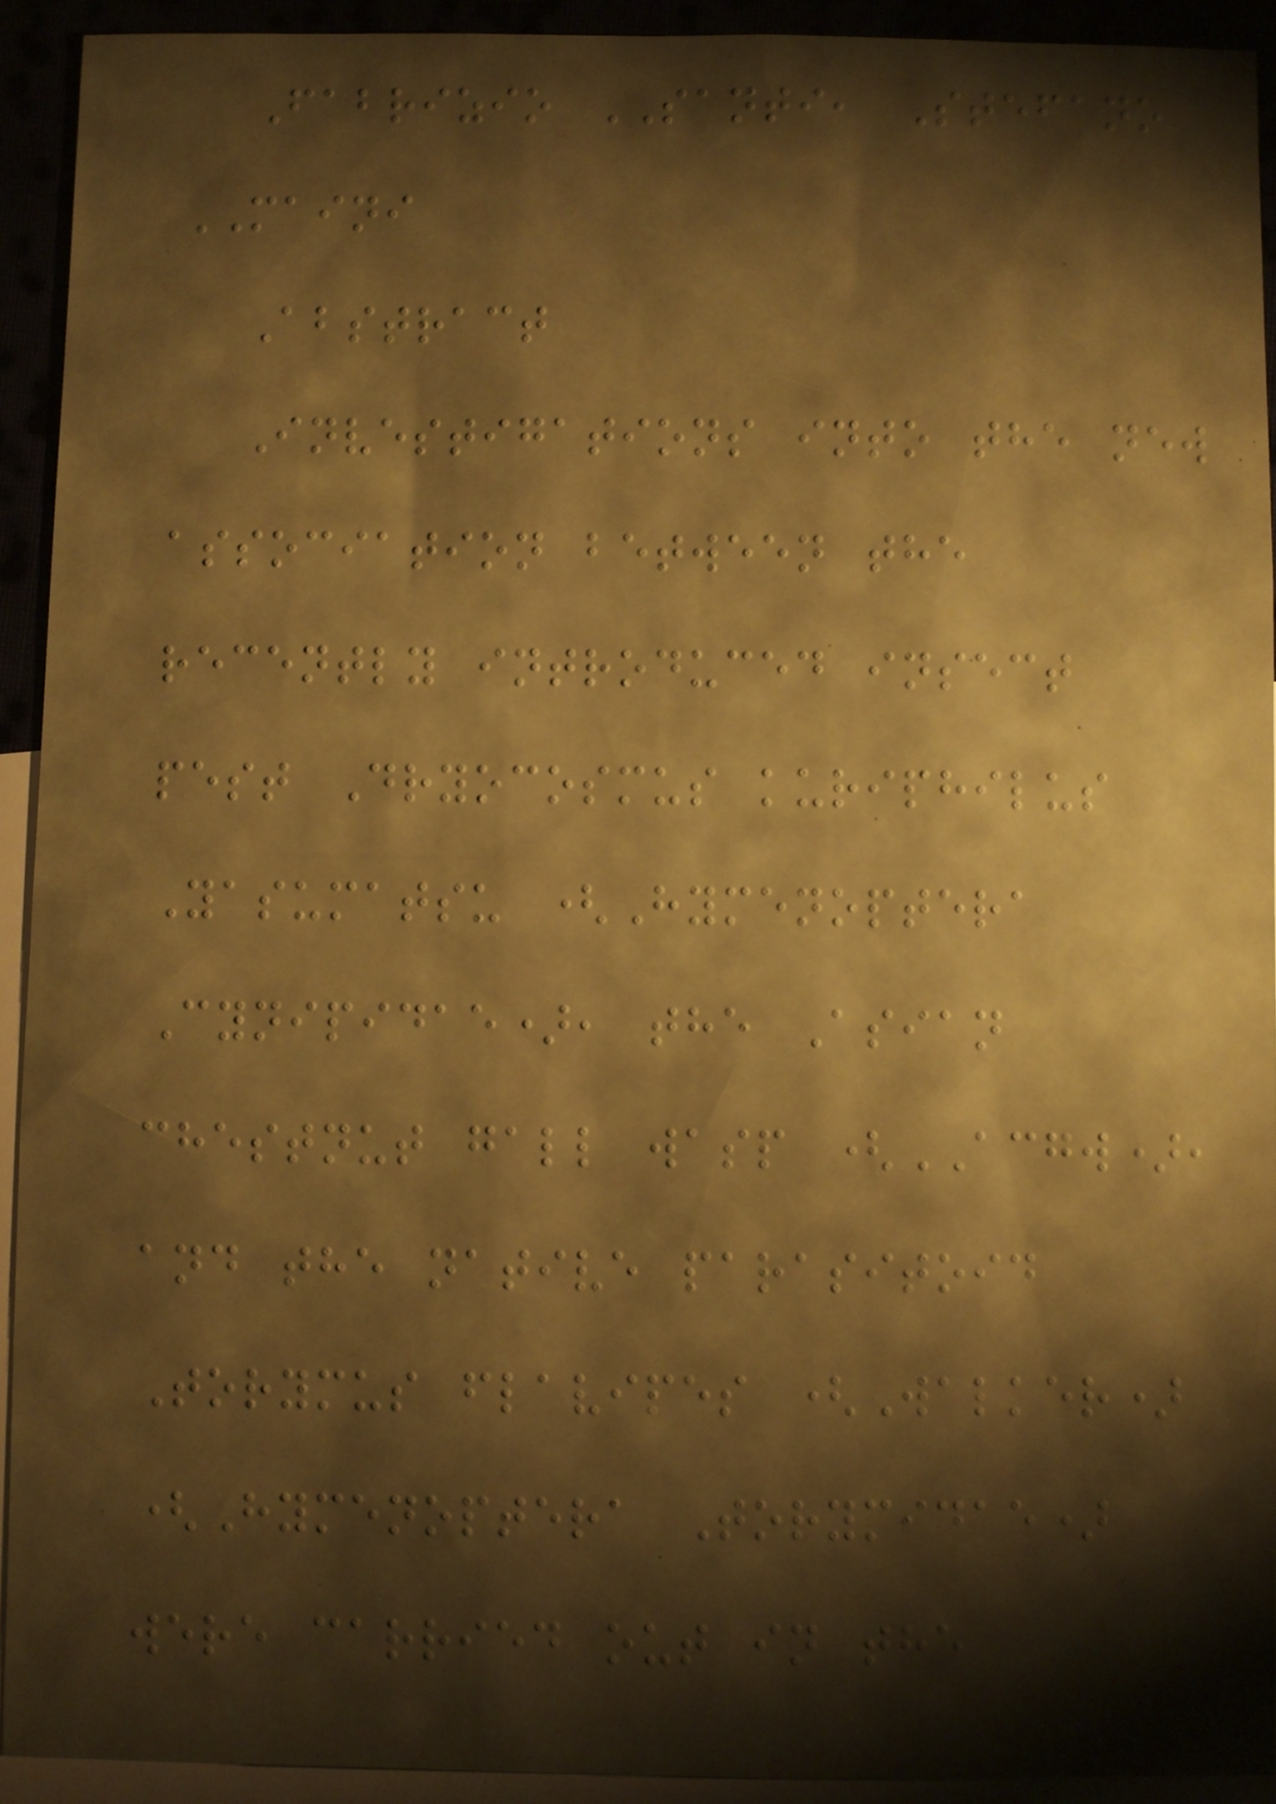Fabrizio SANTI, Stefano
MAINI
Abstract
Investigations into the new
association between the
recently introduced insect
pest Dryocosmus kuriphilus
Yasumatsu (Hymenoptera
Cynipidae), the Asian
chestnut gall wasp (ACGW),
and the native parasitoid
Torymus flavipes (Walker)
(Hymenoptera Torymidae)
were carried out in the
